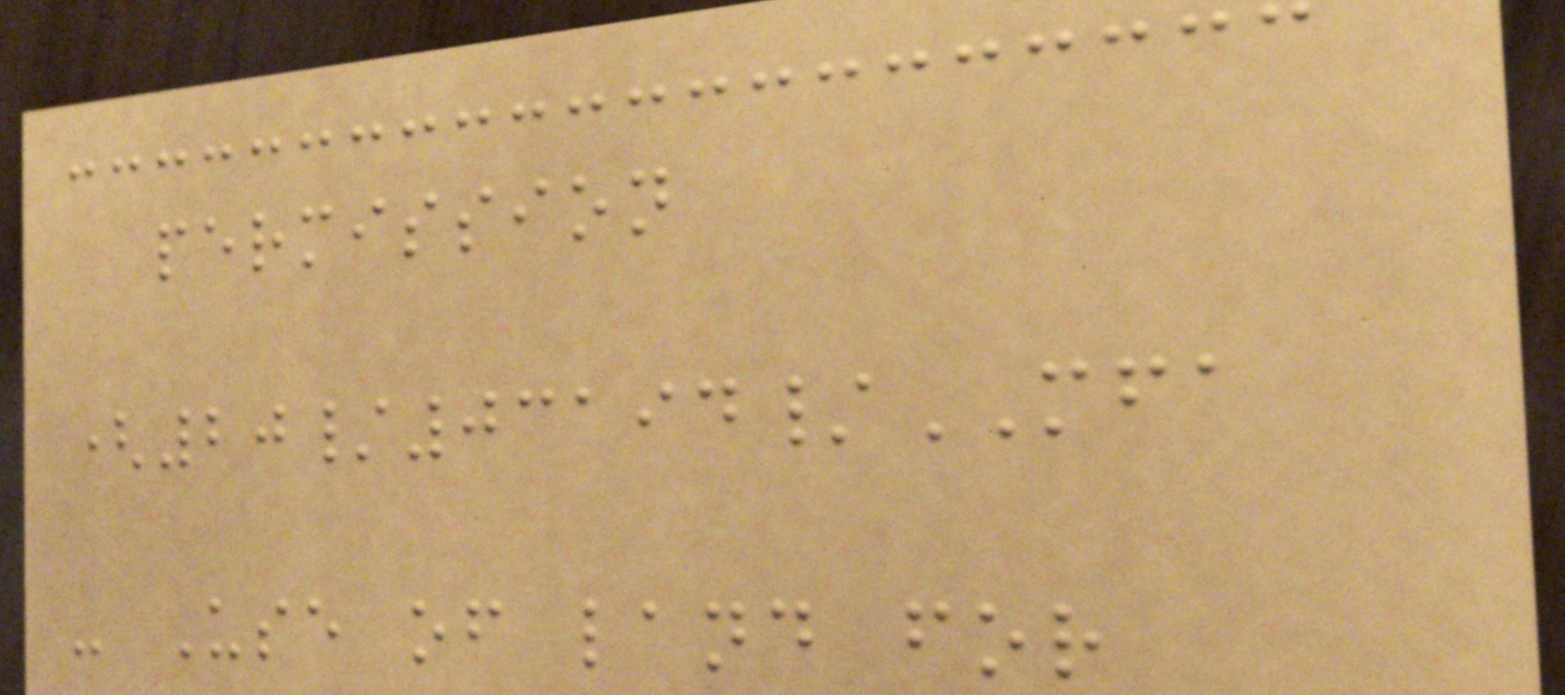permission
(20/03194/MFA
- Use of land for
